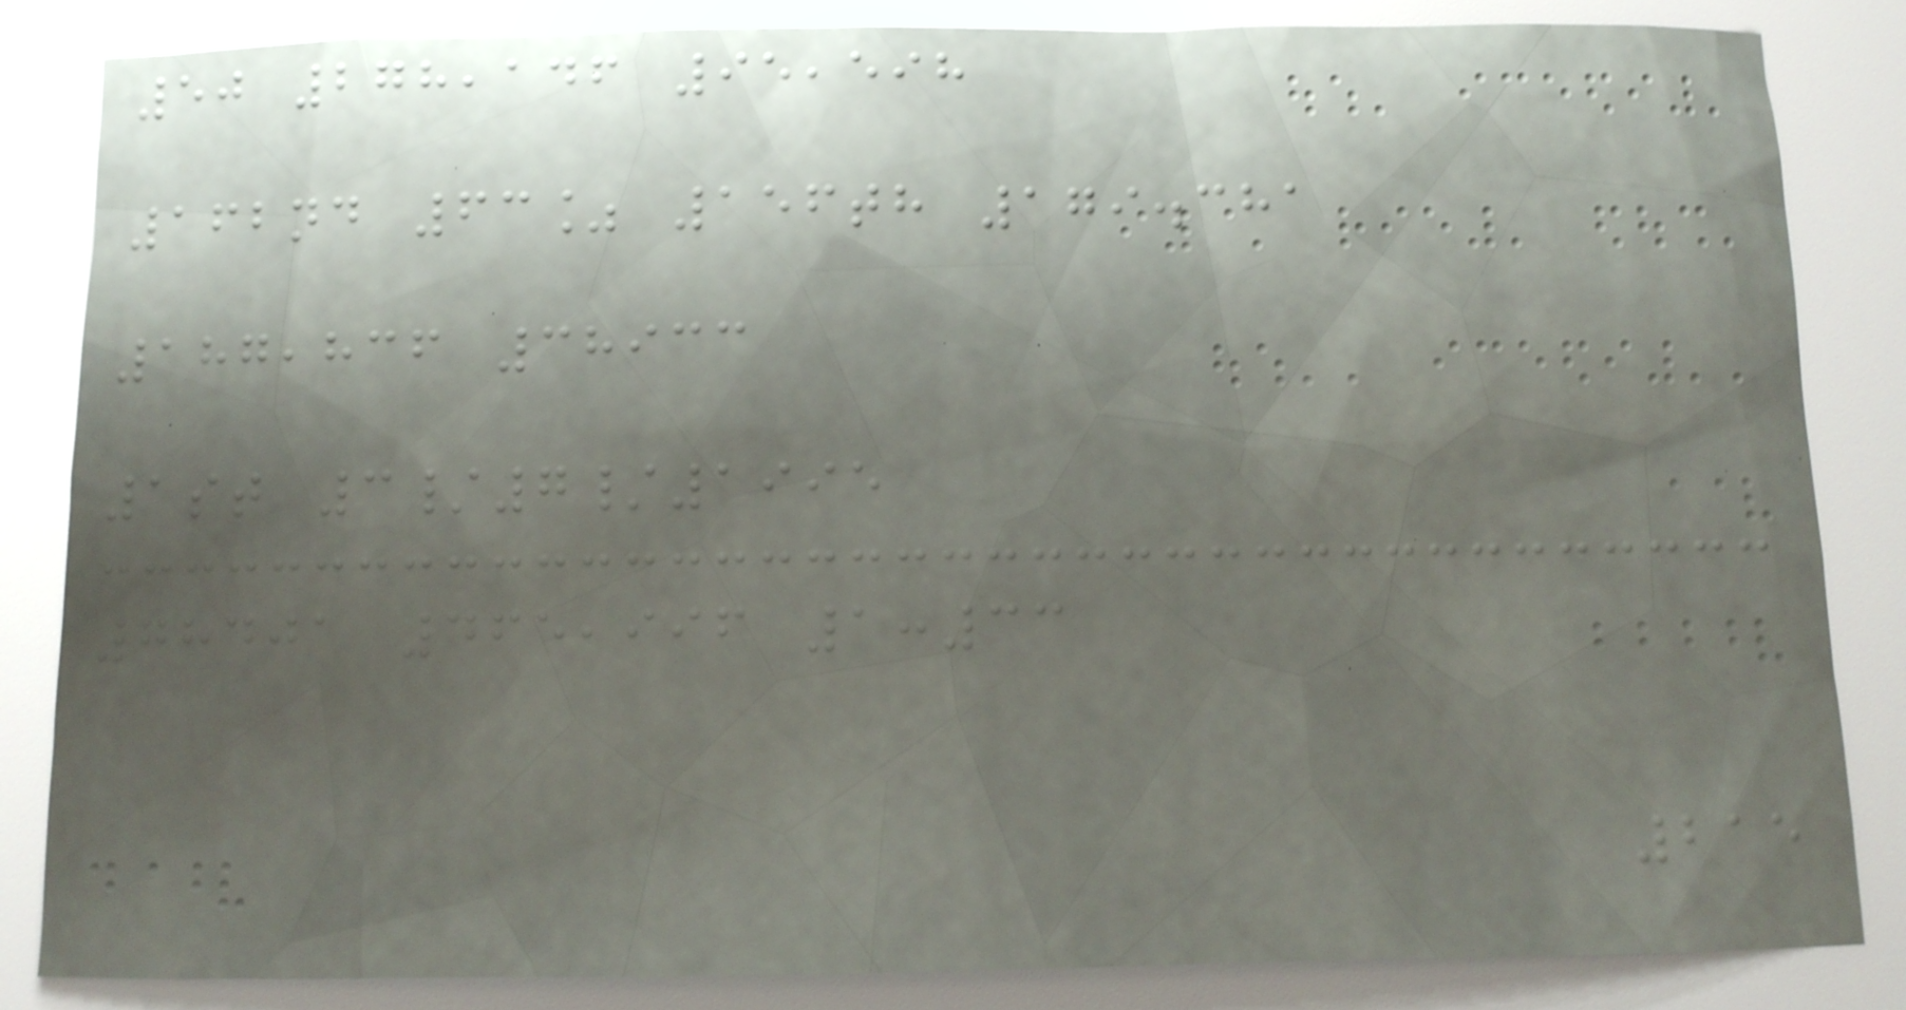50 278,146 95,598
162nd 63% 156th 179.381
187,836 38933
1st 3/7/1995
78401 465,996 1:33
215
